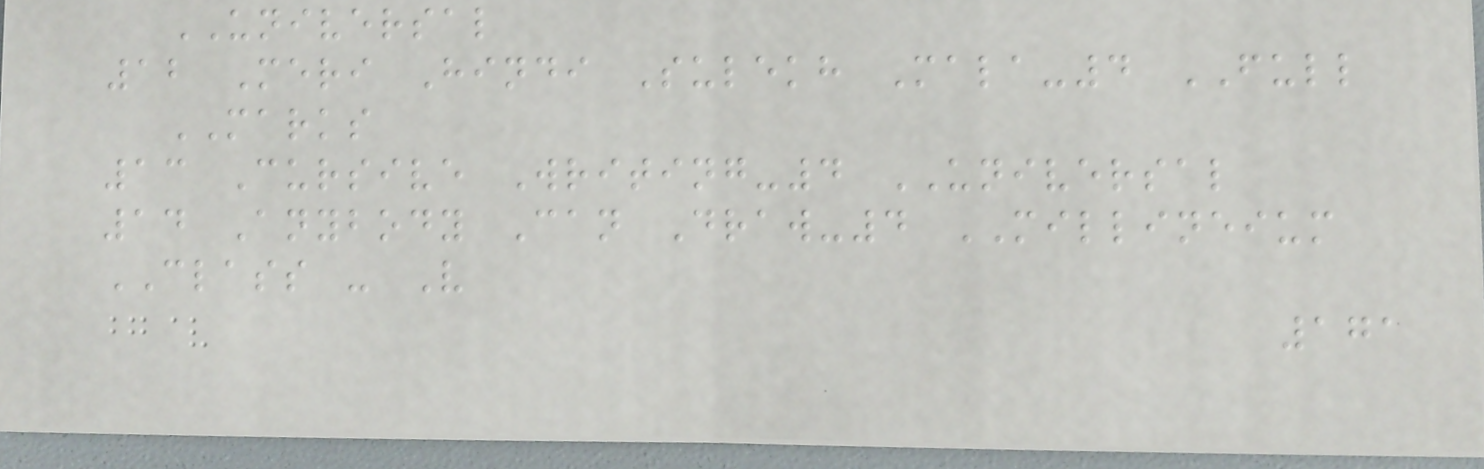UNIVERSAL
12 Meri Hindi Sulekh Mala-4 FULL
MARKS
13 Cursive Writing-4 UNIVERSAL
14 Anybody Can Draw-4 MILLINEIUM
CLASS - V
171
